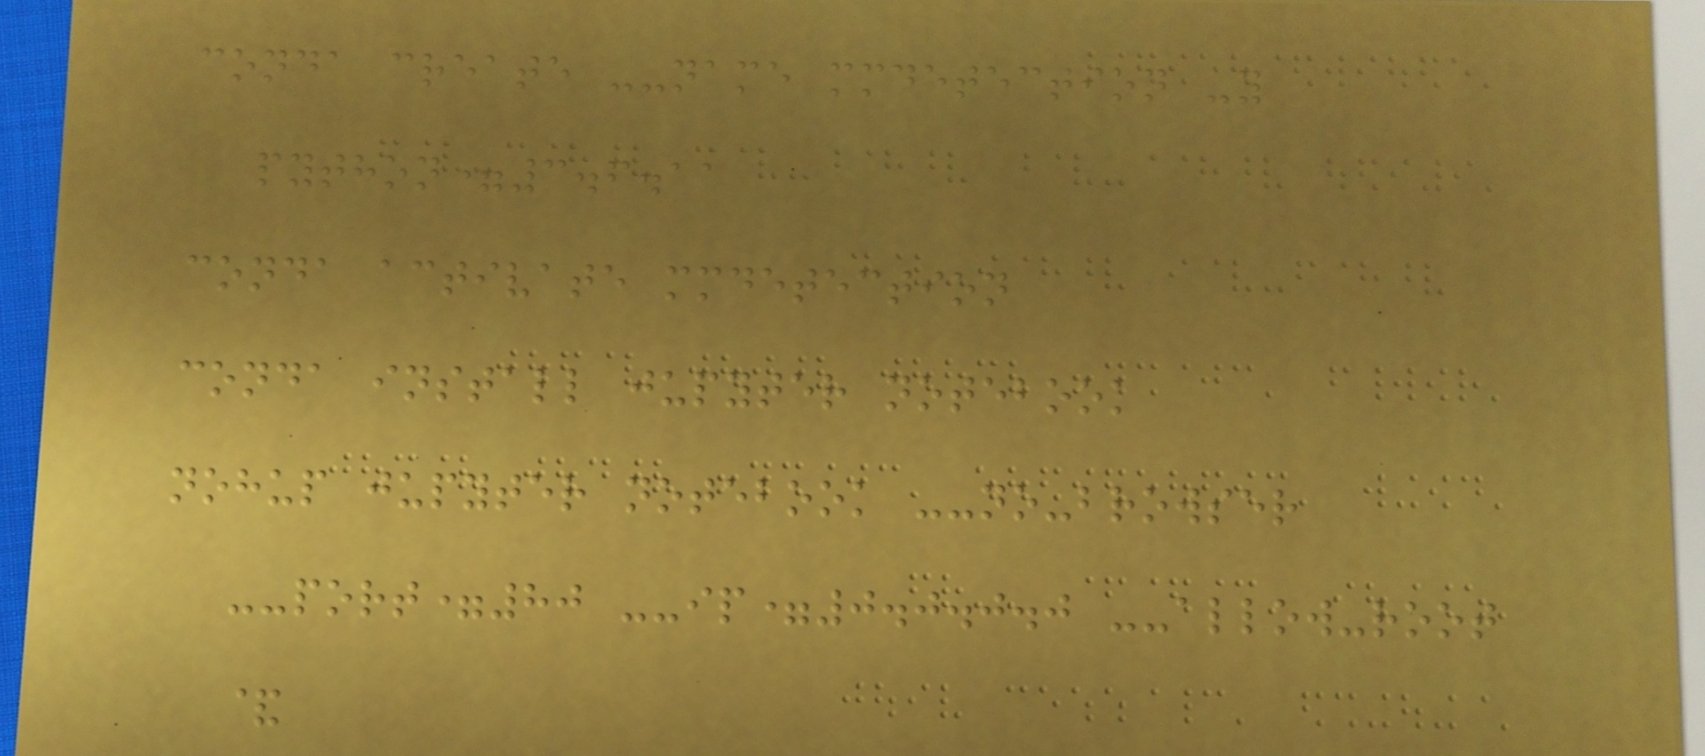conda create --name mmdetection -y
python=3.6.11
conda activate mmdetection
conda install jupyter notebook
nohup jupyter notebook --no-browser
--port=80 --ip=0.0.0.0 --allow-root
&
